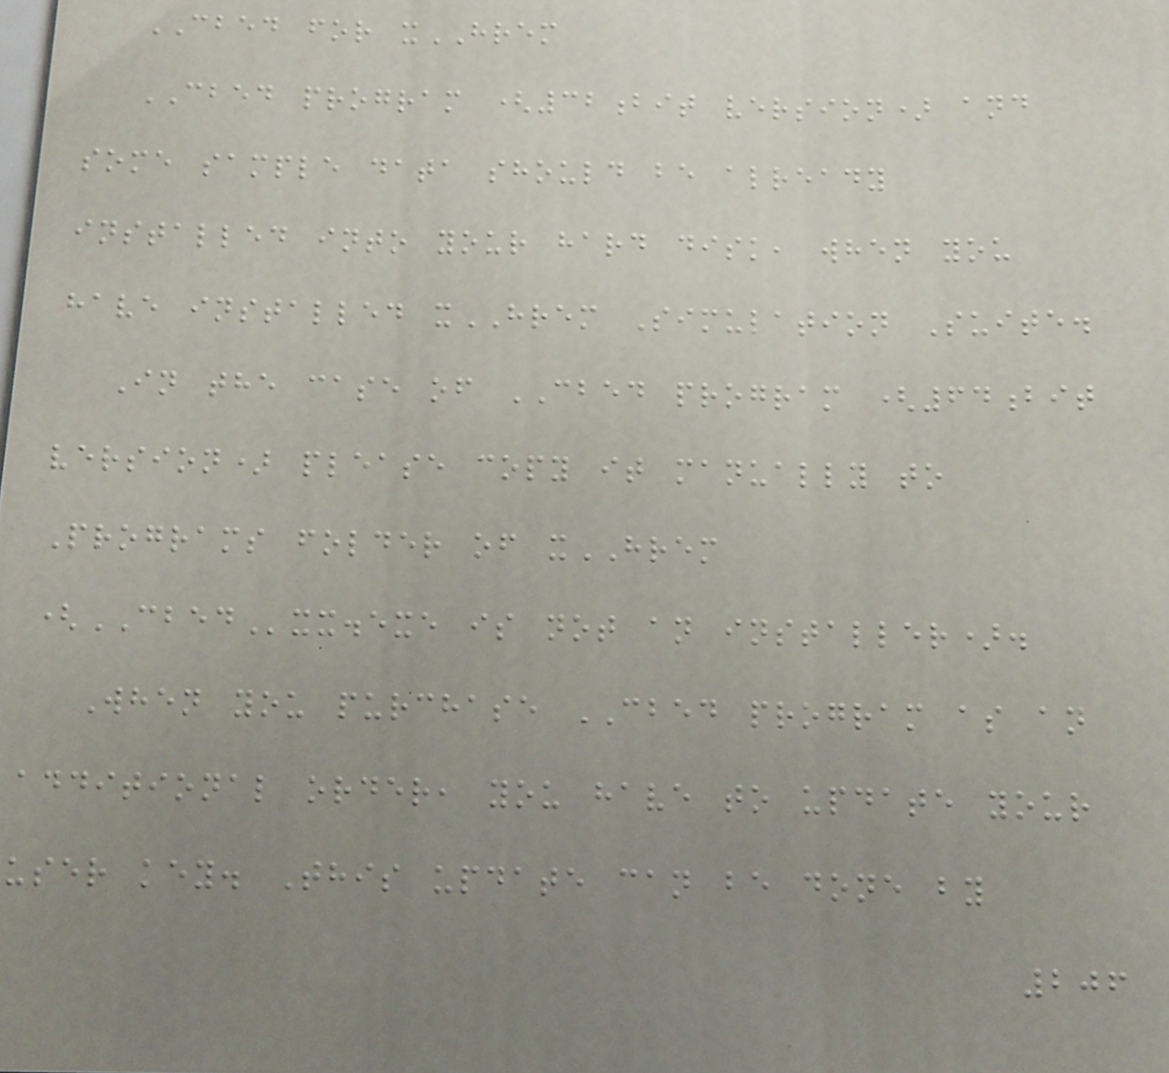CBED for xHREM
CBED program (32bit version) and
some sample data should be already
installed into your hard disk, when you
have installed xHREM Simulation Suite.
In the case of CBED program (64bit
version) please copy it manually to
Programs folder of xHREM
(CBEDxx.exe is not an installer).
When you purchase CBED program as an
additional order, you have to update your
user key. This update can be done by
206
